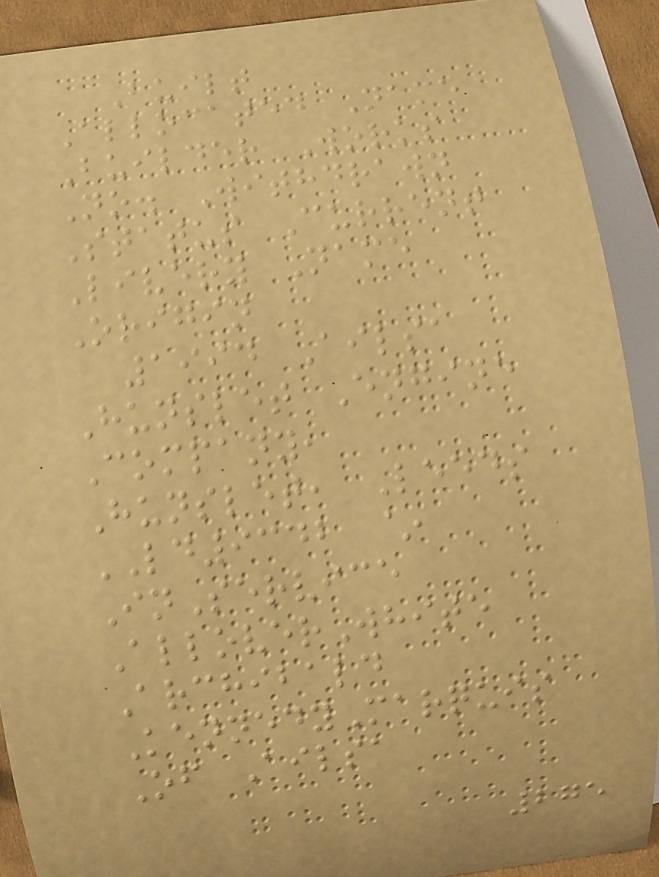Built
Allocated Name
Builder Works
No. Withdrawn
Status Current
Livery Name
Origin
1994 Ailsa
Hunslet Engine
Company,
Hunslet, Leeds
LD9342 ~
InService
AlloverWhite
Archibald
KennedyMarquis
Of Ailsa
275
